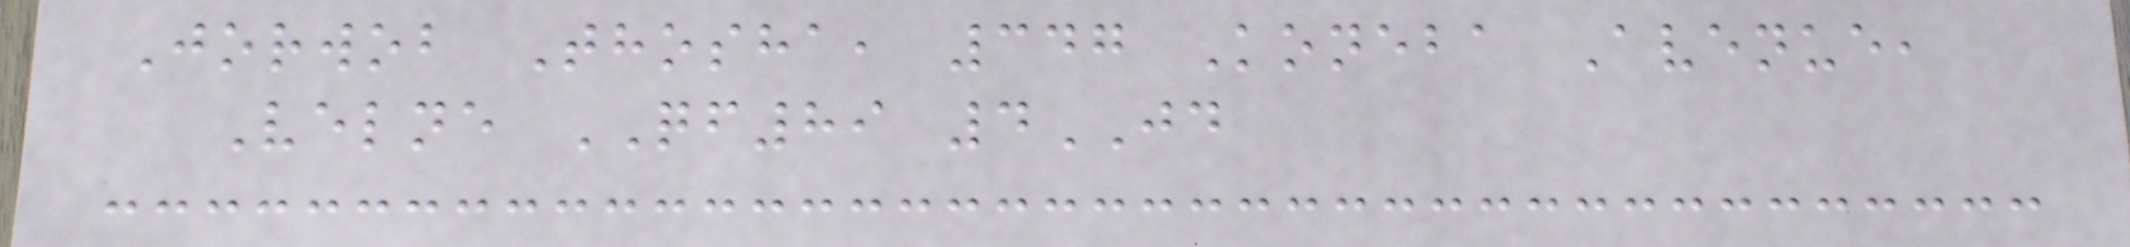Jorwob Thosha, 347 Koneba Avenue,
Velne QF89 4JD
